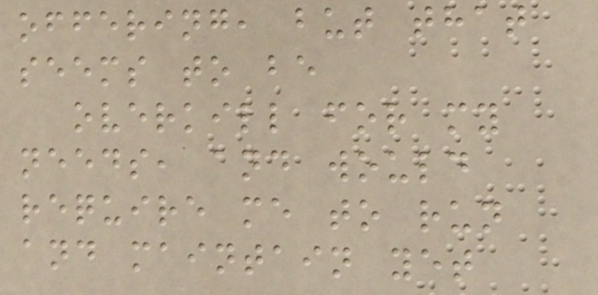offering, but that
seems to be
overkill for my
needs, and would
require me to run
and maintain yet
